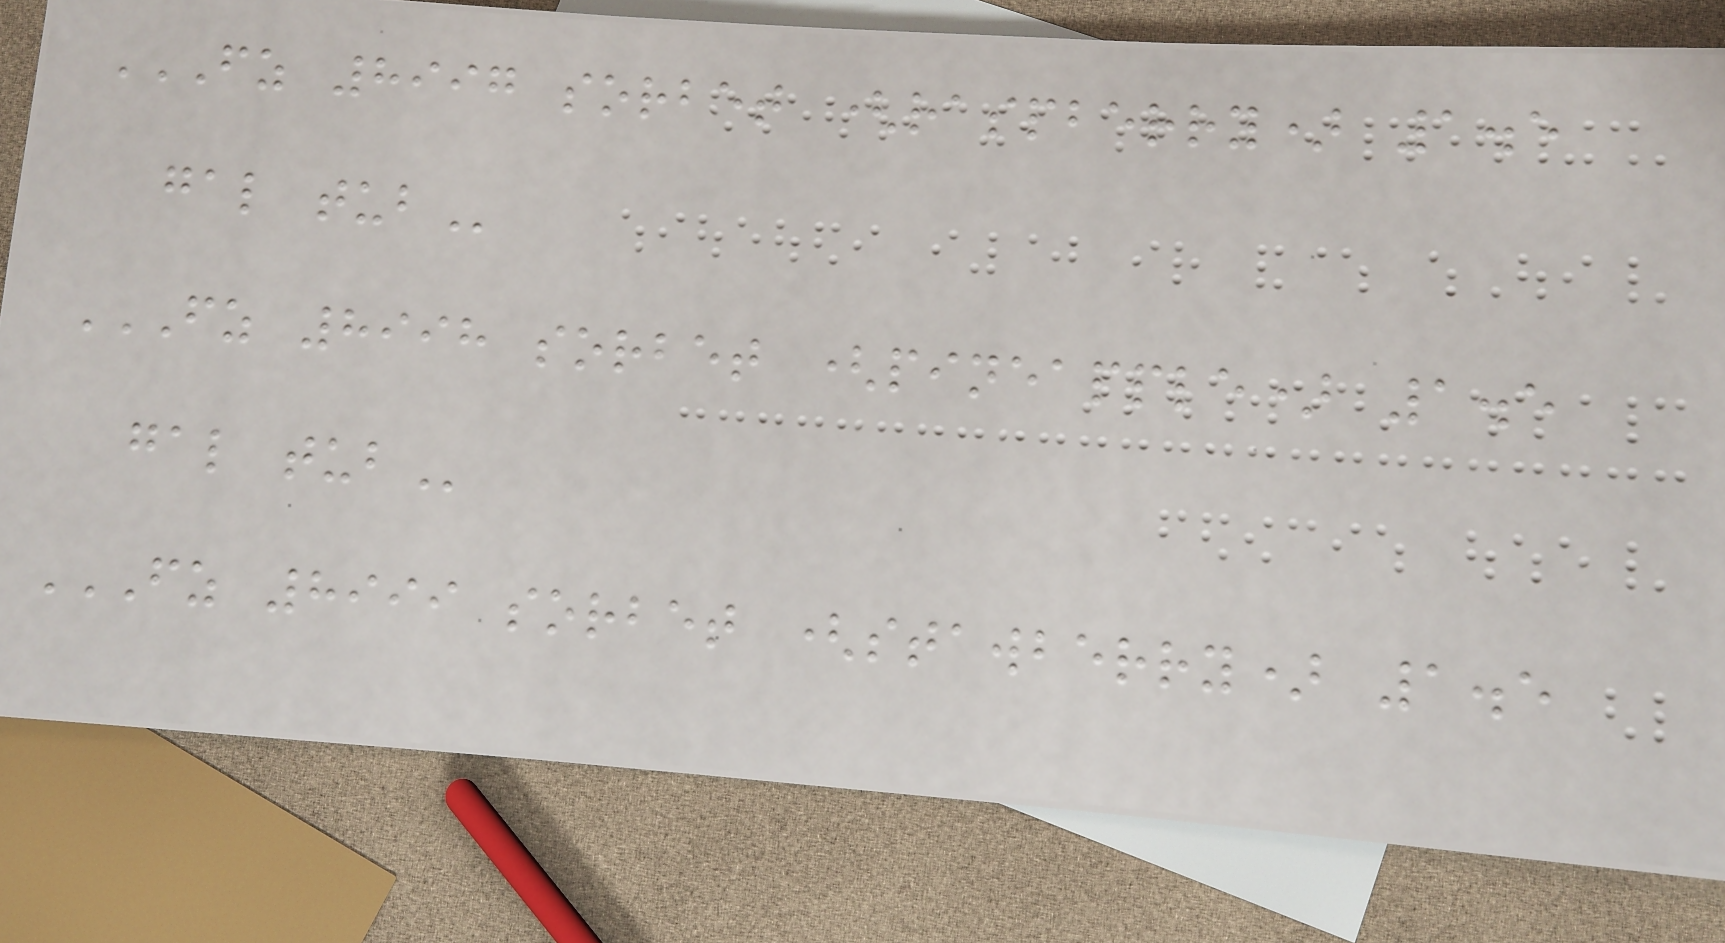FZ 8997 SORBET (RASPBERRY) 1.5
GAL TUB
FZ 8998 SORBET (PINEAPPLE) 1.5
GAL TUB
FZ 8999 SORBET (STAWBERRY) 1.5
